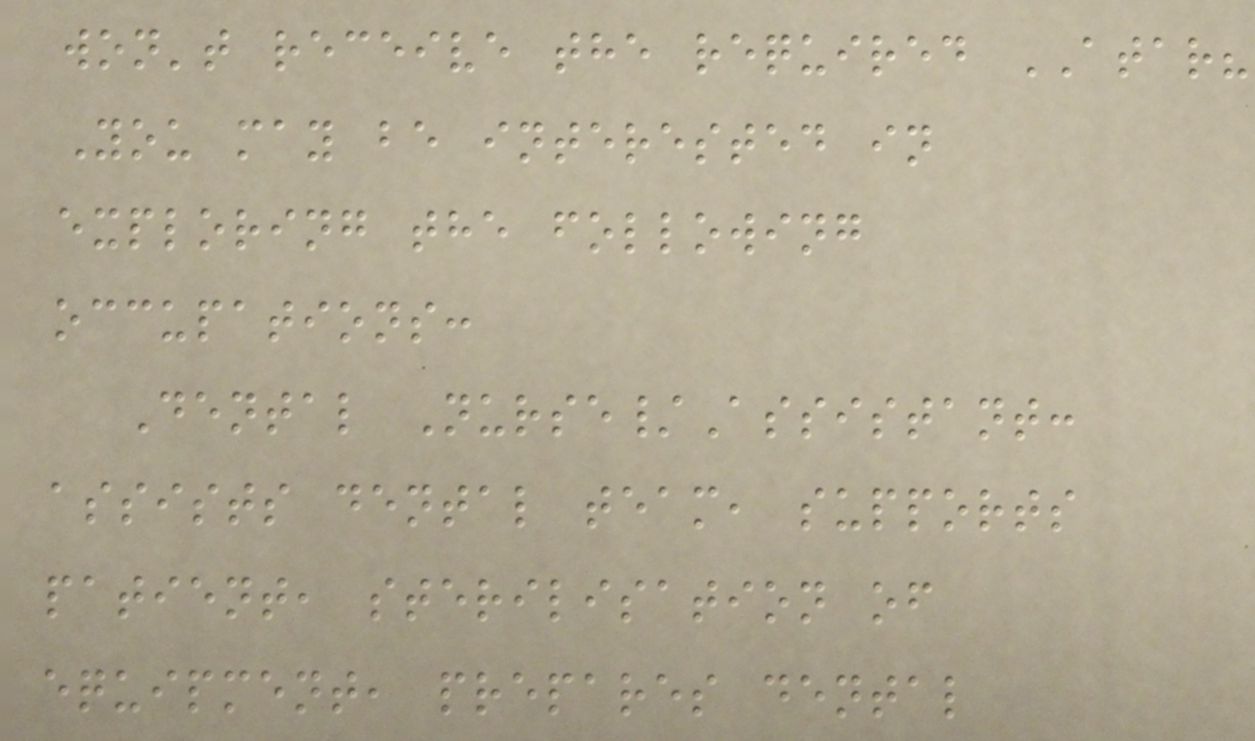won't receive the required ATAR?
You may be interested in
exploring the following
occupations:
Dental Nurse/Assistant:
assists dental team, supports
patient, sterilisation of
equipment, prepares dental
